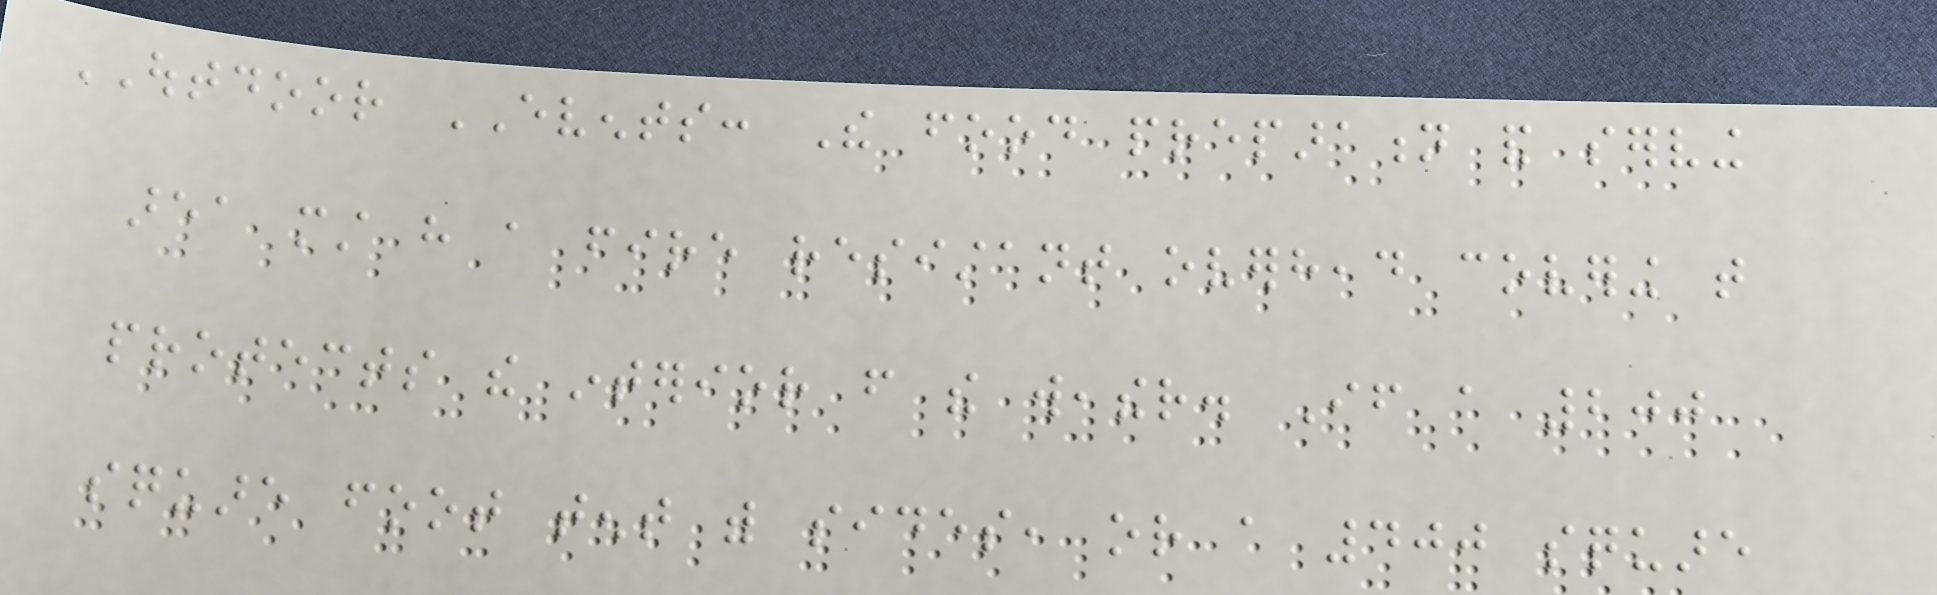OUTDOOR EVENTS: The food preparation and serving
area must have a fire resistant overhead covering that
protects the interior from the weather. If a 200
square foot tent with sides, or a 400 square
